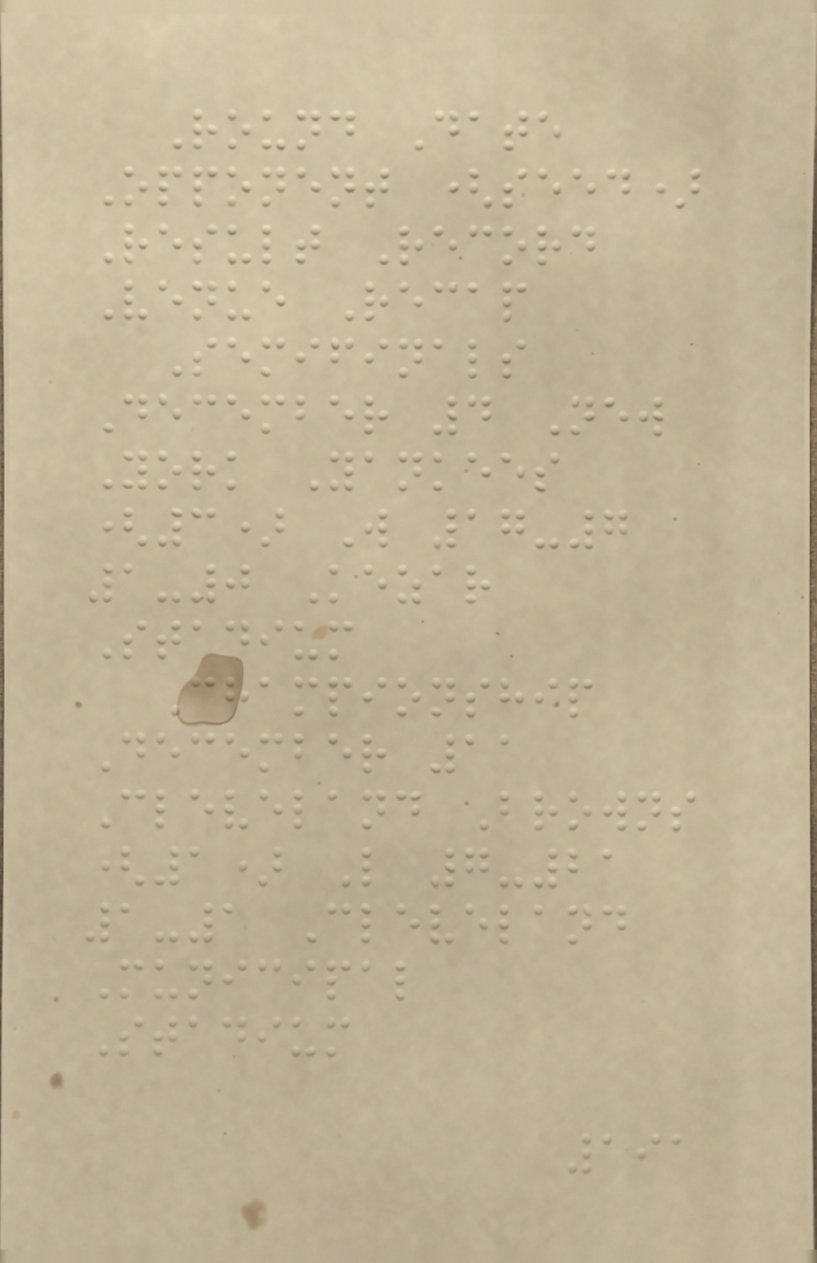Round Date
Opponent (seed)
Result Record
Venue Recap
Semifinals
December 4 New
York Yankees
(3) W 17-7
1-0 Kezar
Stadium
Championship
December 11
Cleveland Browns
(1) L 7-21
1-1 Cleveland
Municipal
Stadium
191
